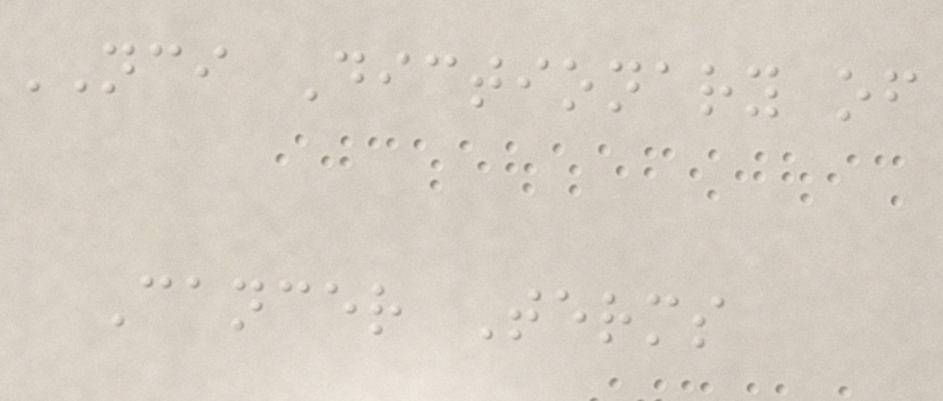NCI Dictionary of
Cancer Terms
